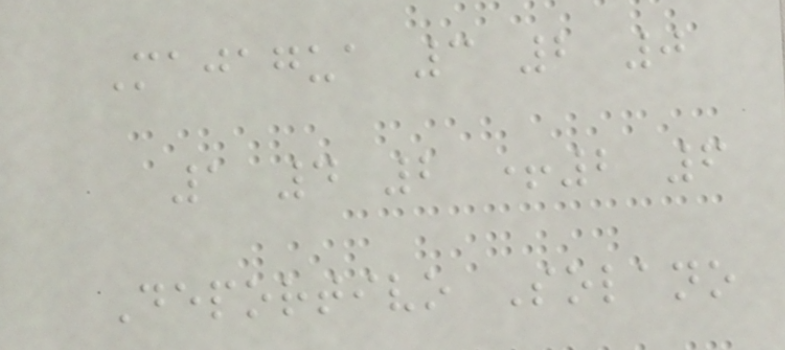Majagua 3 2 0
1 4 2 +2 6
Deportivo Solano
